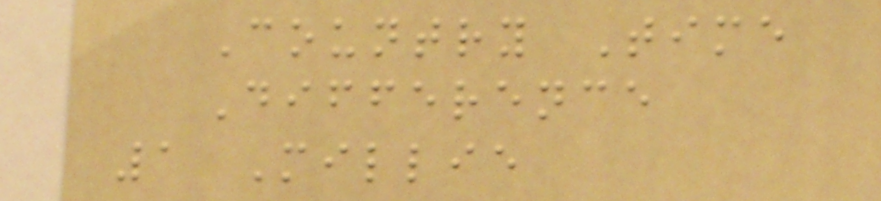Country Time
Difference
1 Millie
